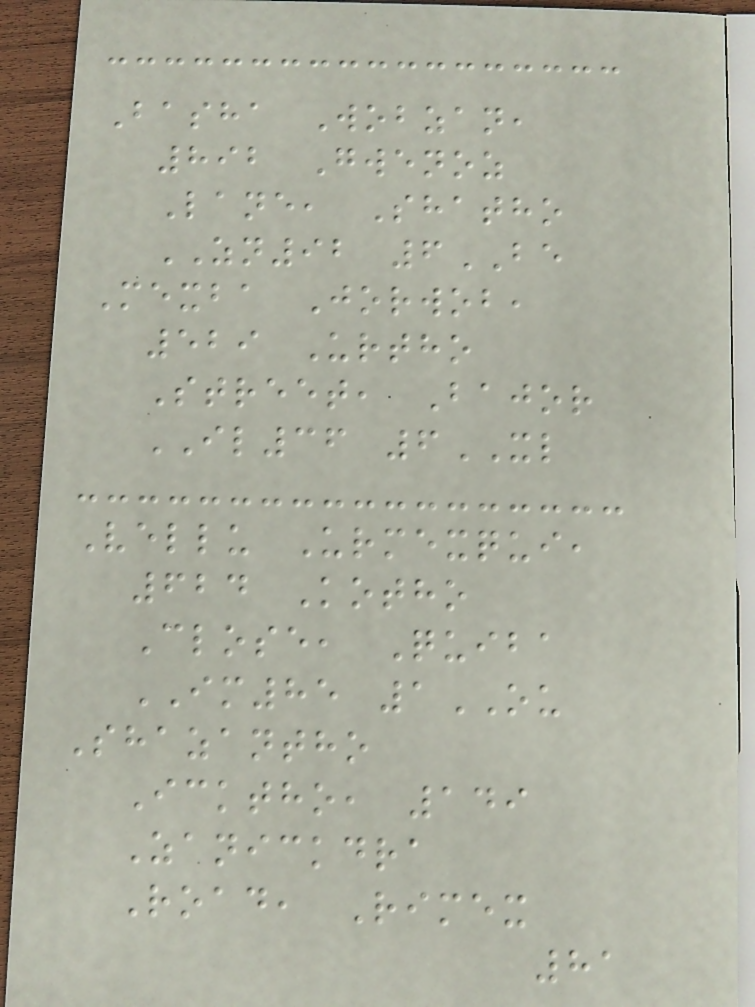Basha Wobzan,
892 Gwenoz
Lane, Shatho
ZN92 6BE
Mexba Jorwob,
529 Urtho
Street, Bajor
IL36 6XL
Vellu Urmexqui,
624 Kotho
Close, Quiba
IM85 1OU
Shazantho
Icktho, 149
Zanickdra
Road, Rimex
81
